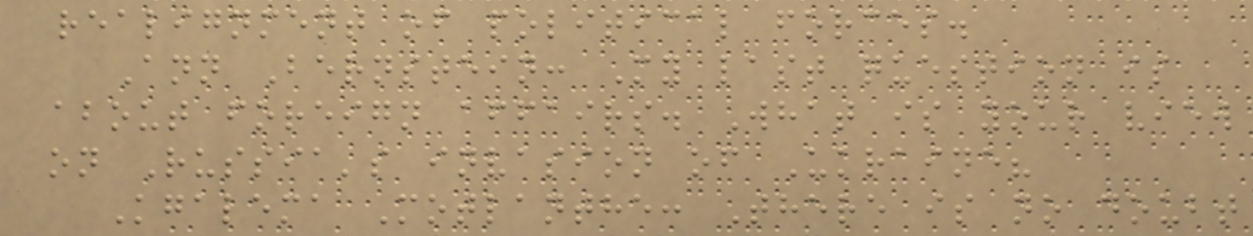realignment of political forces.
Ann Bernstein: My last question is
about foreign affairs. What is your view
on Russia's invasion of Ukraine?
Kgalema Motlanthe: There is no doubt
